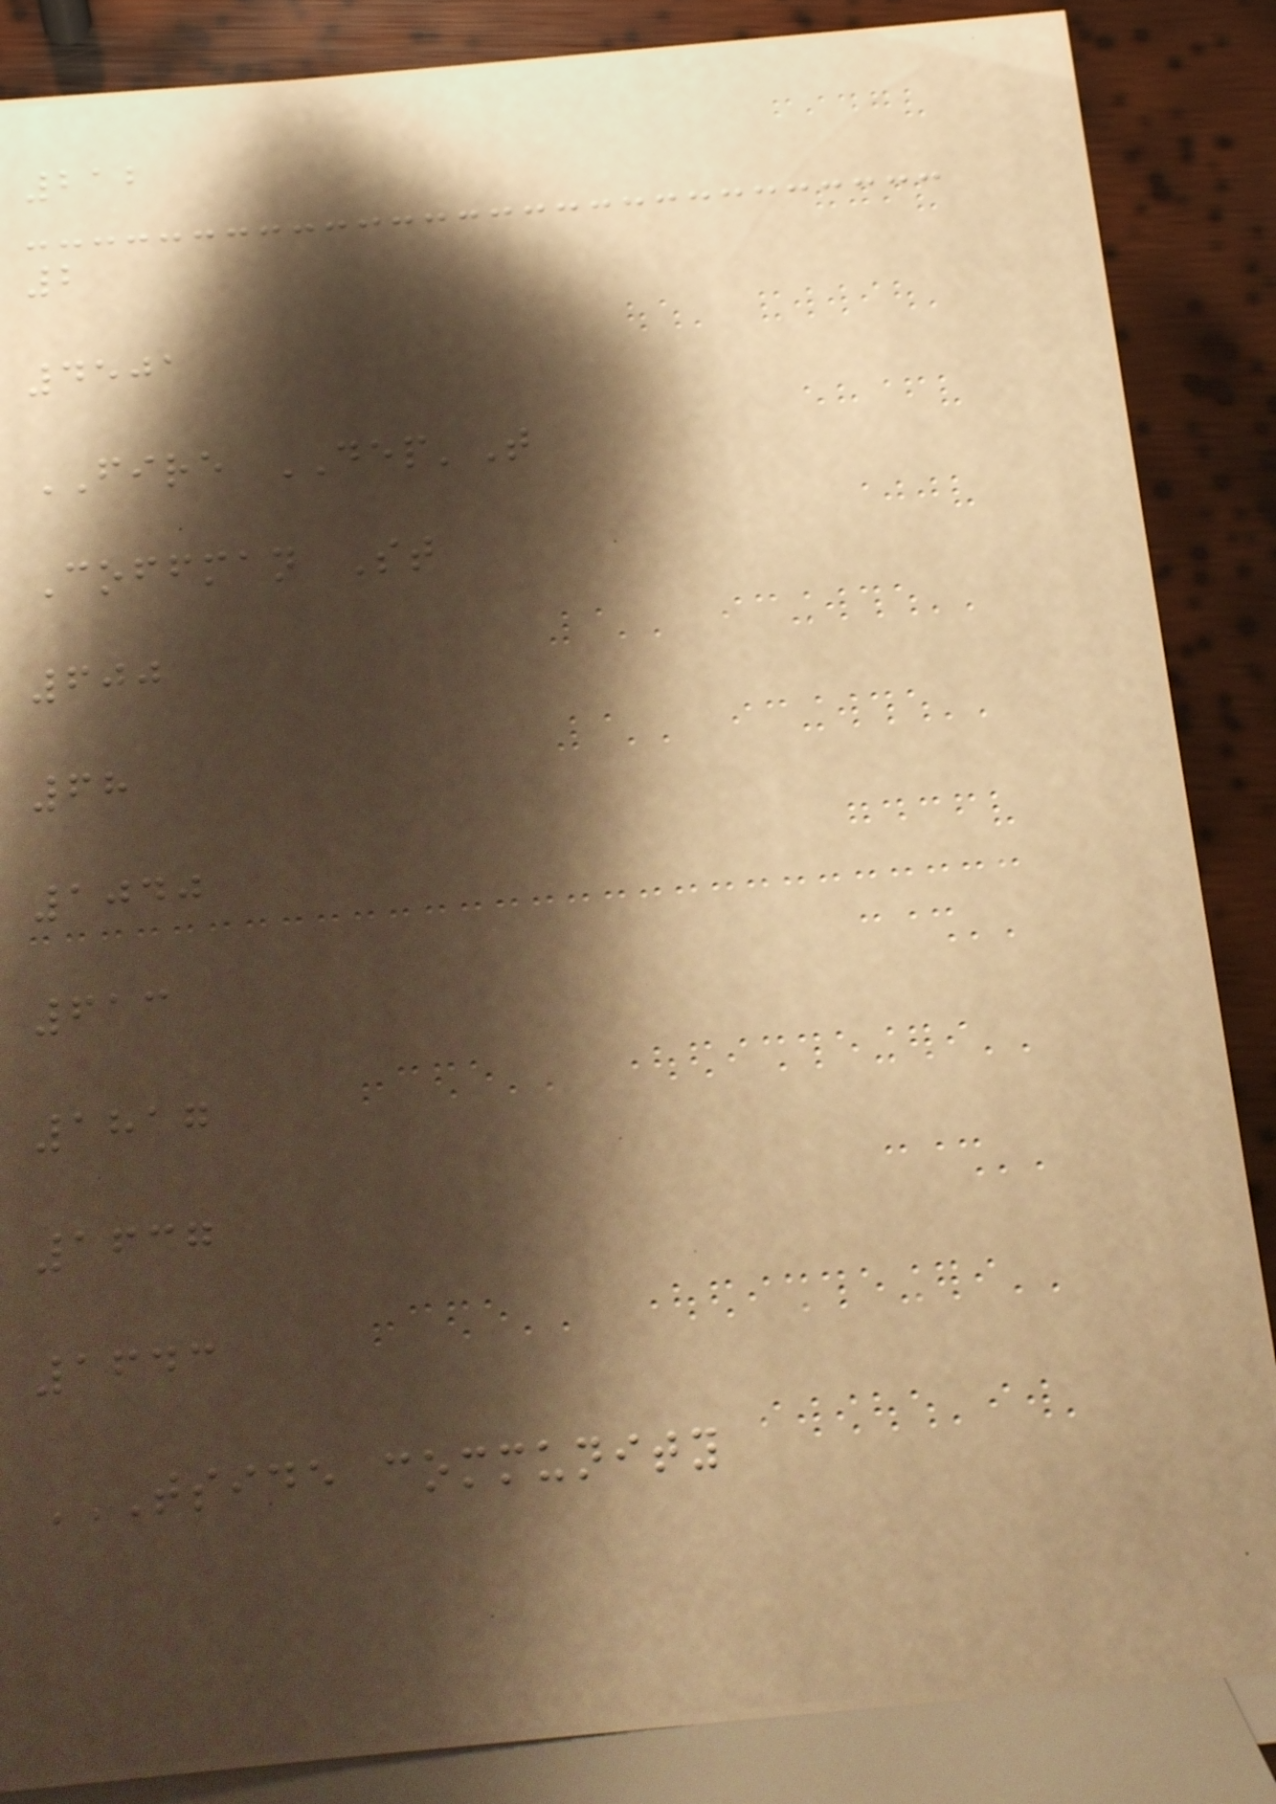212
2
4501
FIRE DEP'T
Coffman St
600
68
1040
613
1817
1637
1643
TSIDE COMMUNITY
